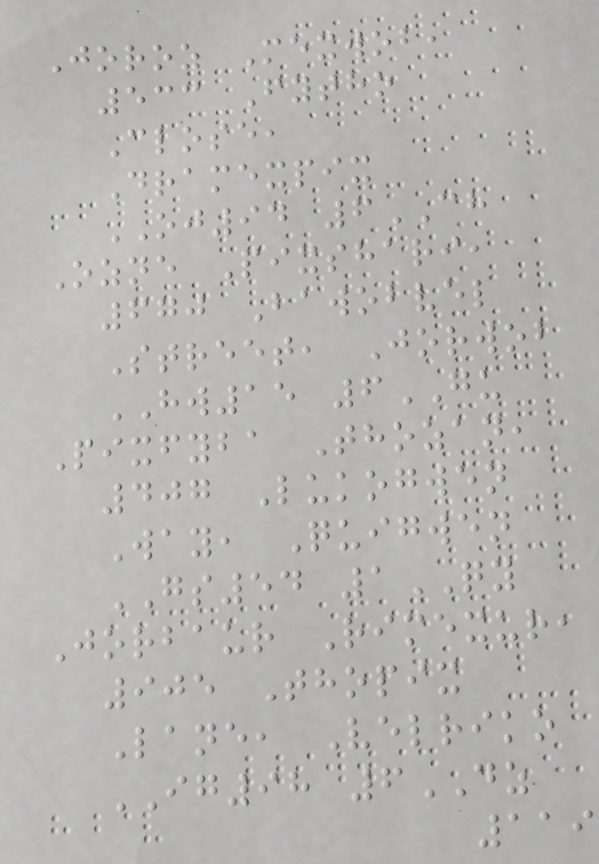Joroz Mexwob,
533 Fytho
Close,
Dramexpix
OJ94 6CH
Ozne Pixshari,
670 Bawobvel
Street, Jorwob
HW15 6GU
Pixfyba Thozan,
407 Lukogwen
Way, Quigwen
GS54 1QY
Jorbaur Rimexur,
905 Thopix
Lane, Velriko
IG98 6DZ
119
